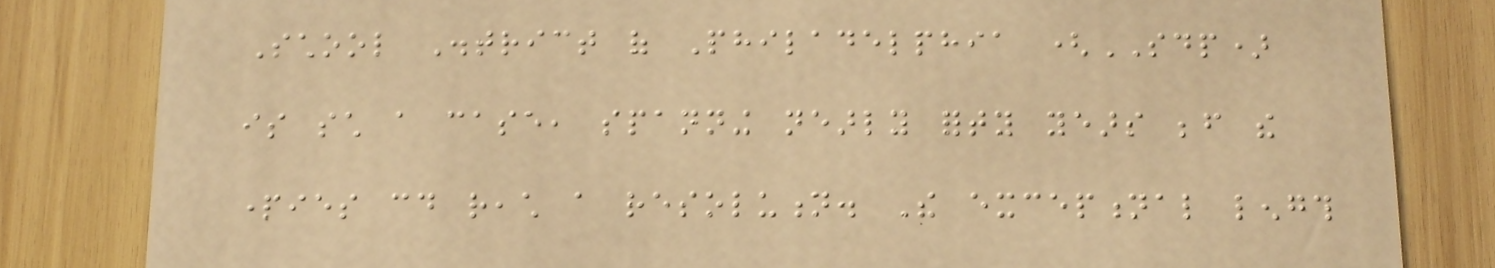School District of Philadelphia (SDP)
is such a case, spanning nearly forty years before the
parties could reach a resolution. The exceptional length
